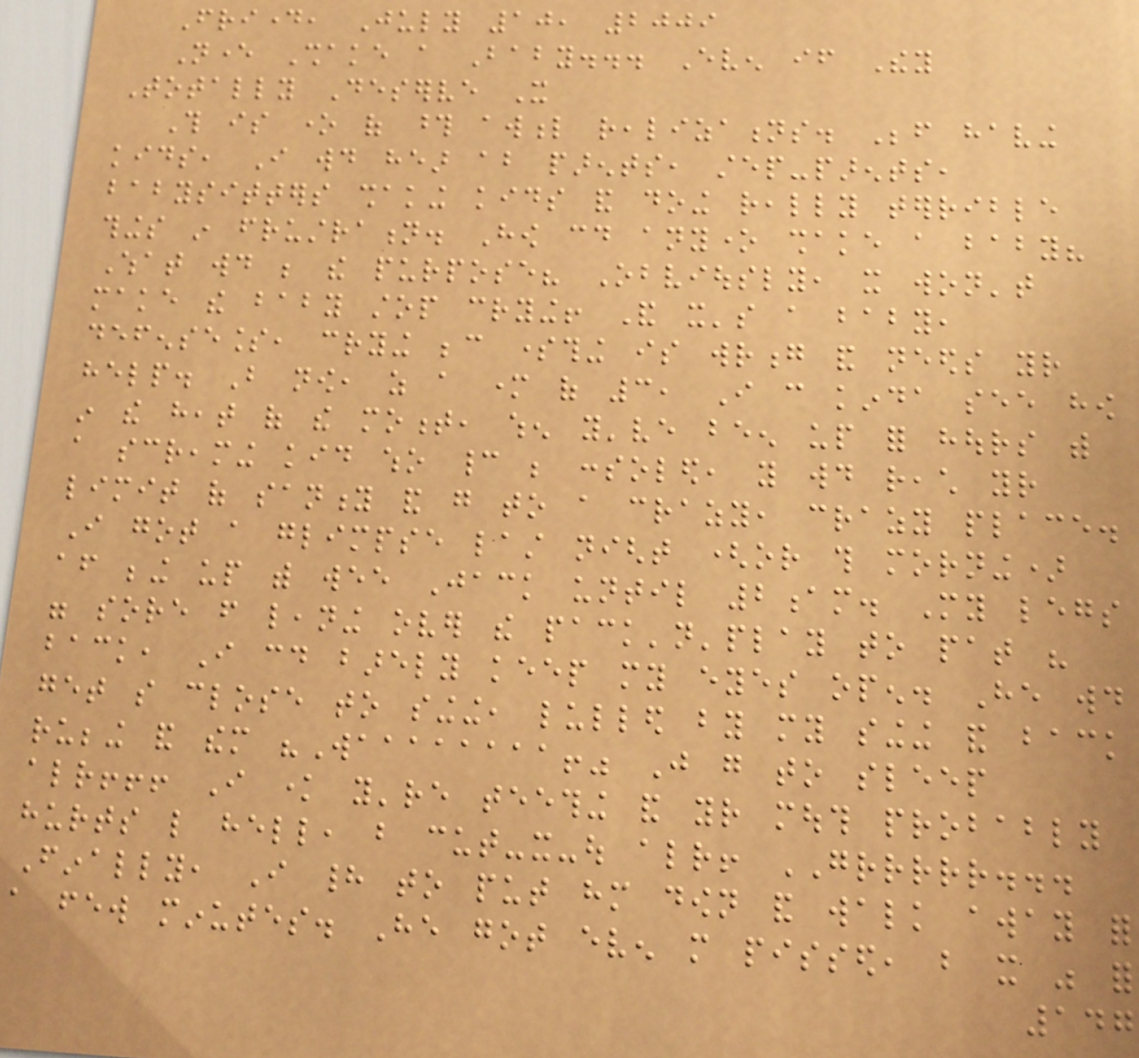Friday, July 10, 2009
Never Shake a Baby... Even if They
Totally Deserve It
This is one of those awful realizations. Before having
kids, I would hear about parents, step-parents,
babysitters shaking kids and doing really terrible
things in frustration. How could anyone shake a baby?
What would be the purpose? Obviously, it won't
make the baby stop crying! And it's a baby,
defenseless, crying because something is wrong and needs your
help. But now, as a mother of 3, I can kinda see how
in the heat of the moment, when you've been up for hours with
a screaming kid who cannot be consoled, you would reach your
limit of sanity and go to a crazy, crazy place.
I got a glimpse last night (or this morning)
after being up with wee Jack until 2am. My legs
were sore from leaning over the pack'n'play to pat his
back, I could barely keep my eyes open. He would
get so close to singing, lulled by my singing and back
rubbing and them "Waaaaaaaa!" Just go to sleep
already!!! I know you're teething and your mouth probably
hurts like hell, but cut-it-out already! GRRRRR...
Finally, I had to put him down and walk away for
a few minutes. He got even more pissed, but it was for
147
